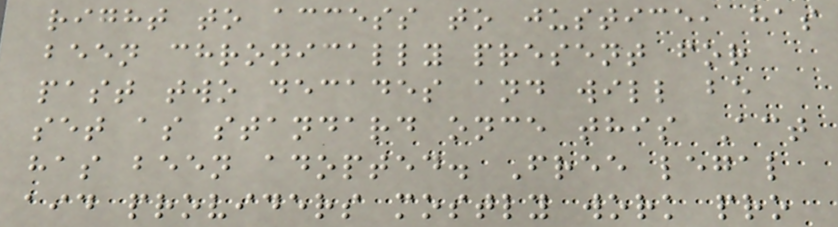right to access to justice, has
been chronically present for
past two decades and will be
set as standard once this Act
has been adopted. Free legal
aid providers mostly work pro
